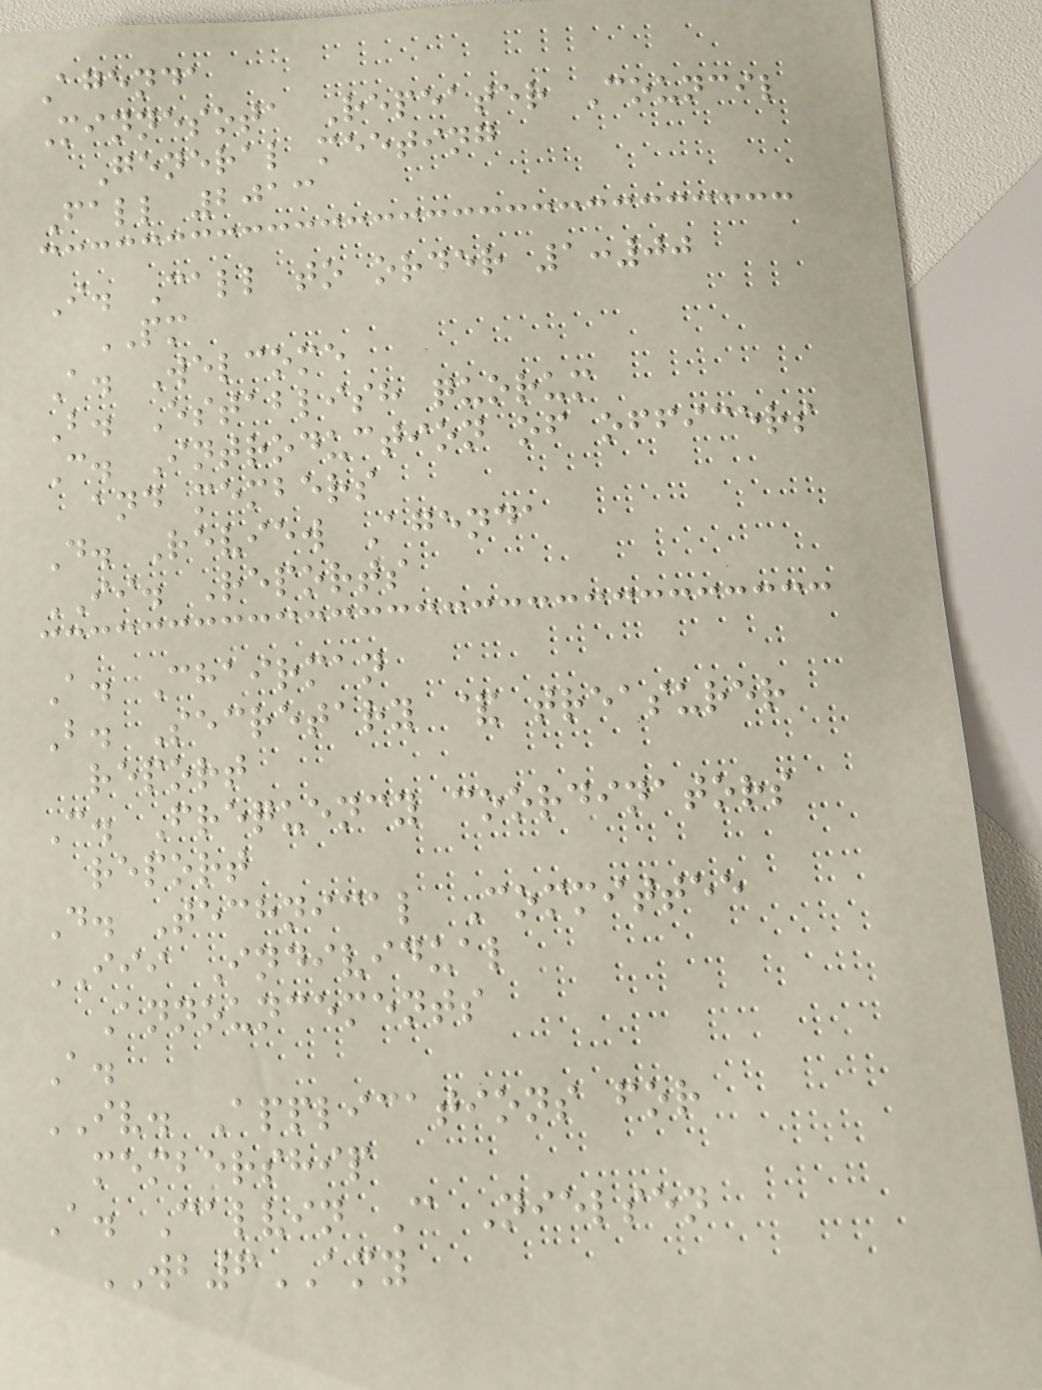Agenda
Minnesota Repeater Council
General meeting
Fall 2013
I. Call to order 1:00
PM
A. Welcome
B. Establish quorum
C. Introduction of officers
and members
D. Review Agenda
II. Reports
A. Chairman
B. Secretary & treasurer
report
C. Frequency coordinators
report
D. Technical Committee
III Individual
Announcements
A.
IV. Applications for
membership
A. Calvin C Nielsen
WB6AMY
